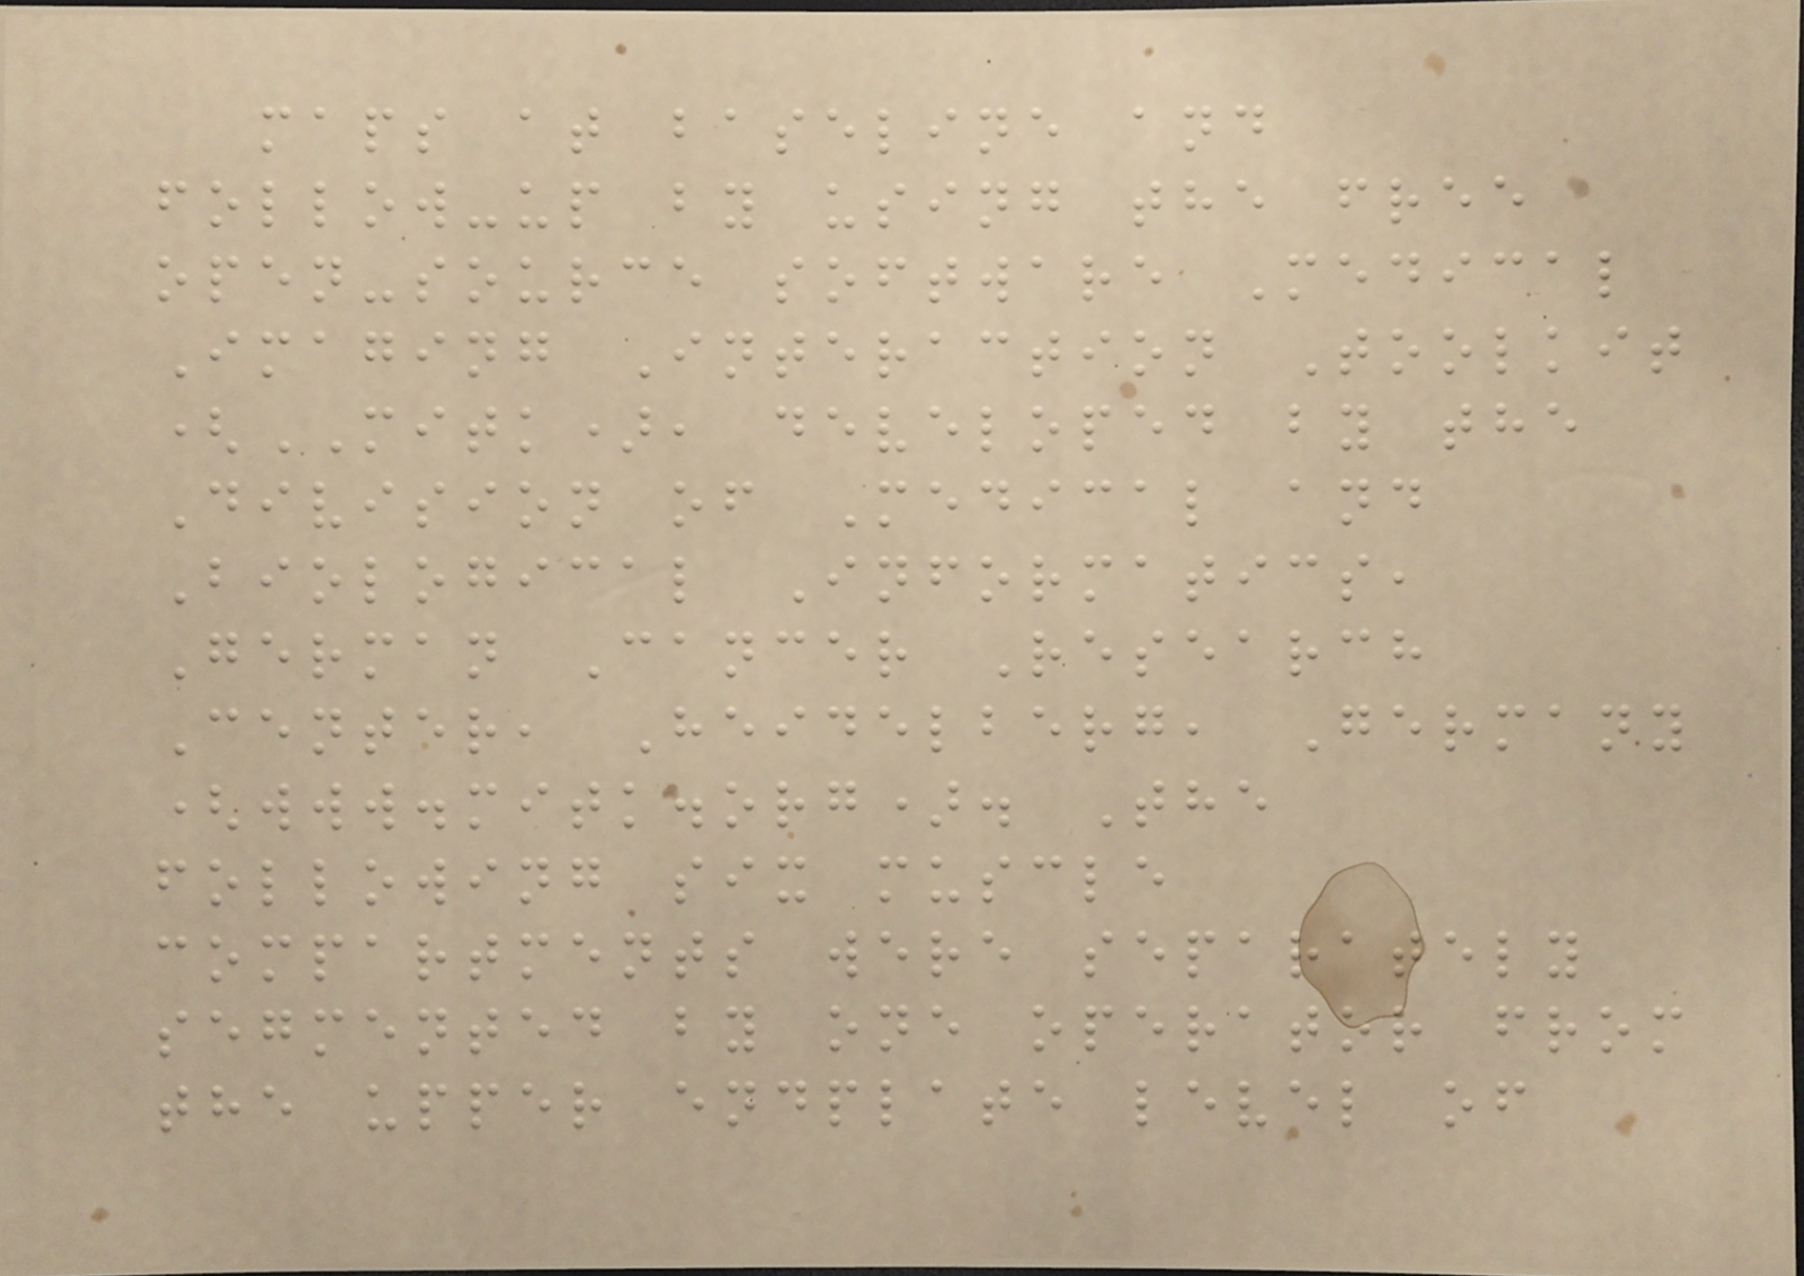maps at baseline and
follow-up by using the free
open-source software Medical
Imaging Interaction Toolkit
(MITK), developed by the
Division of Medical and
Biological Informatics,
German Cancer Research
Center, Heidelberg, Germany
(www.mitk.org). The
following six muscle
compartments were separately
segmented by one operator from
the upper endplate level of
